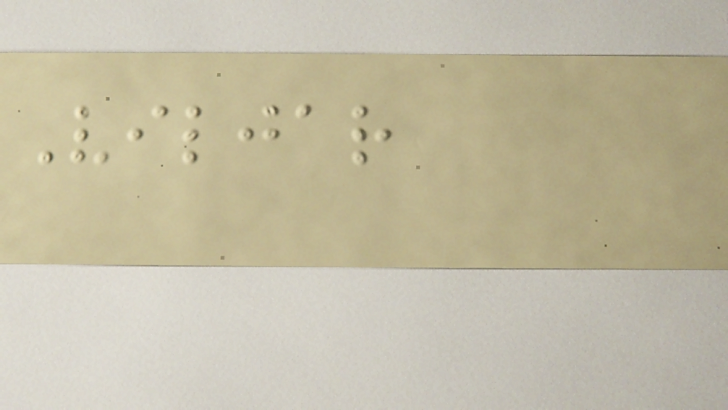Viljar
